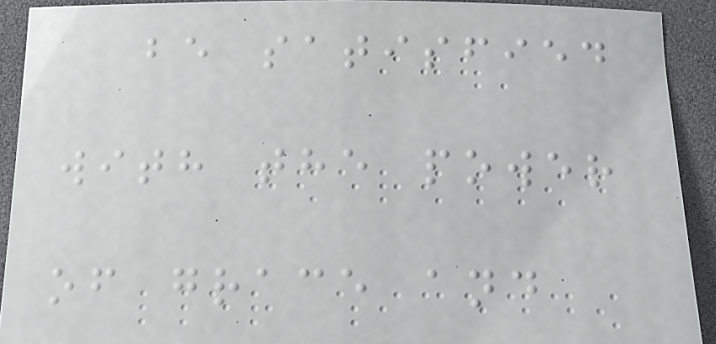be satisfied
with the power
of grace and
